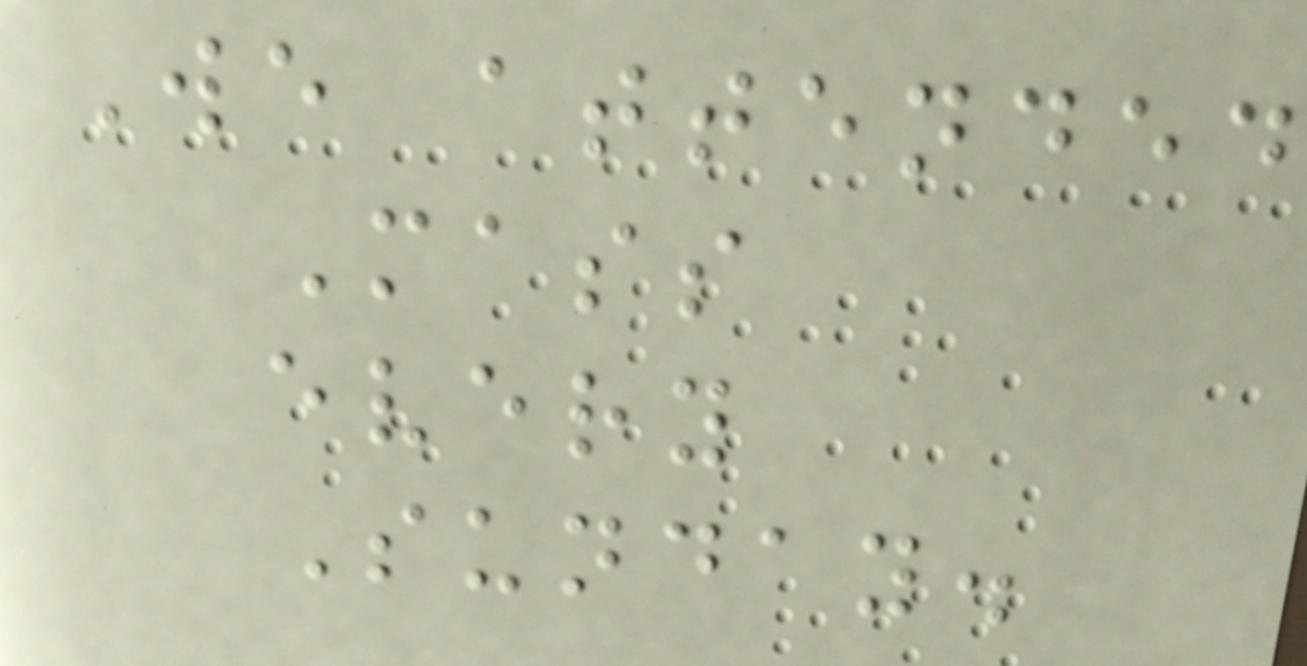We attended
Mass
every
Sunday.
